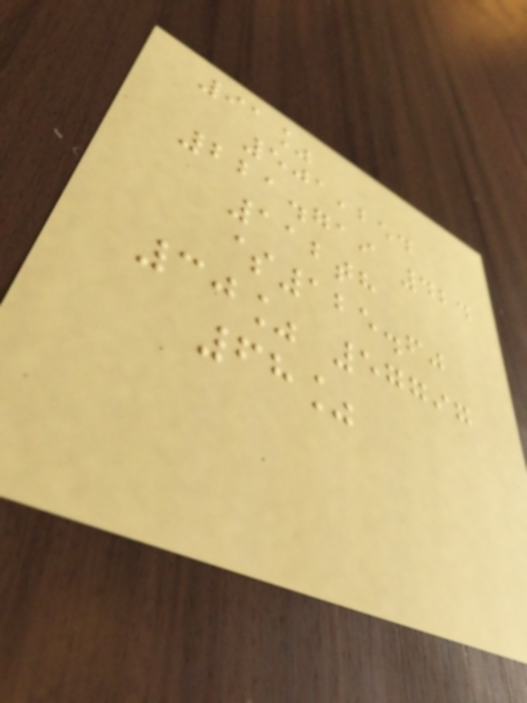91%
501,254
221.719 424
112th
$125.60
30% 57797
68%
